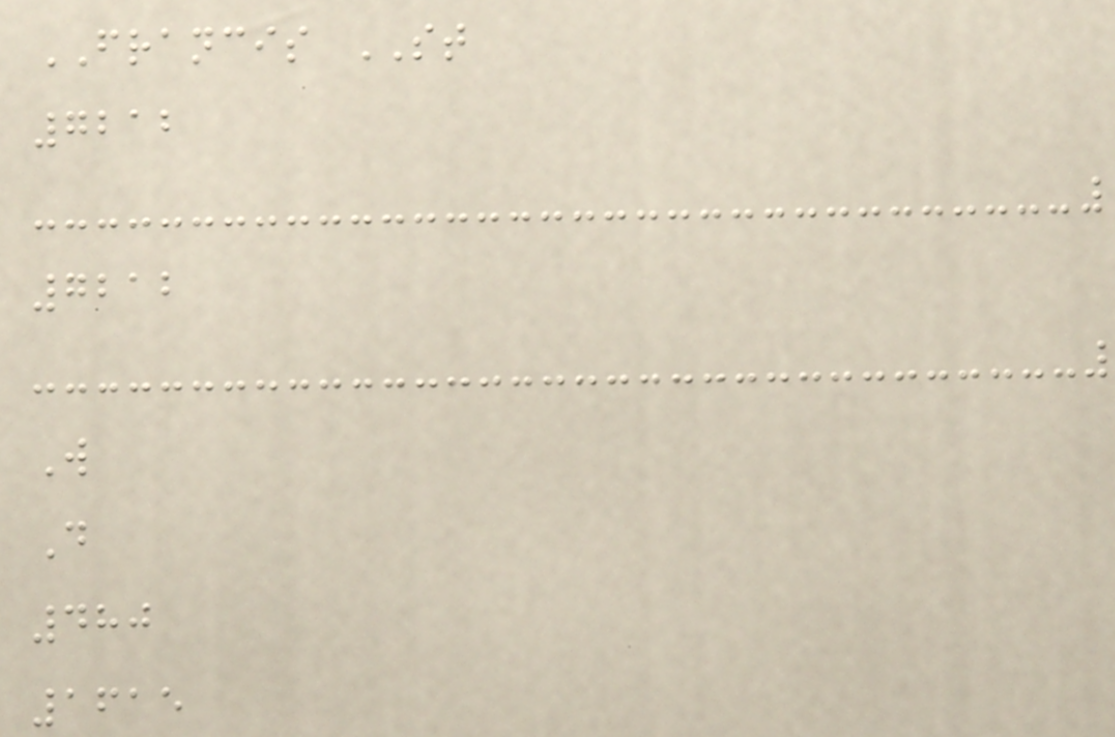FRANCIS ST
7212
7212
W
D
480
1615
